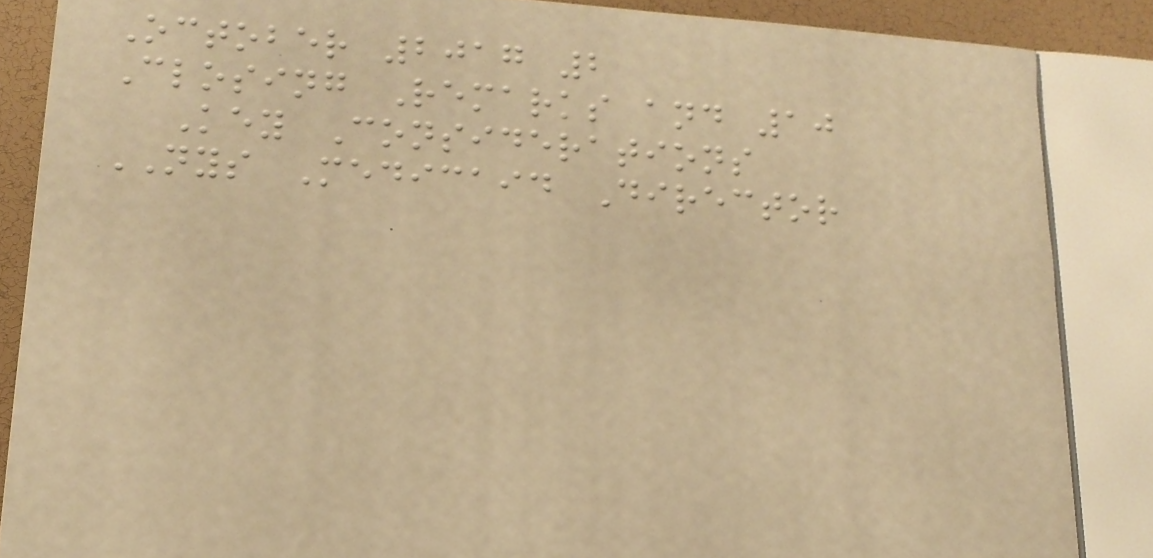October 2017 2
Closing Remarks and 10
Key Considerations
NYS Medicaid Director
